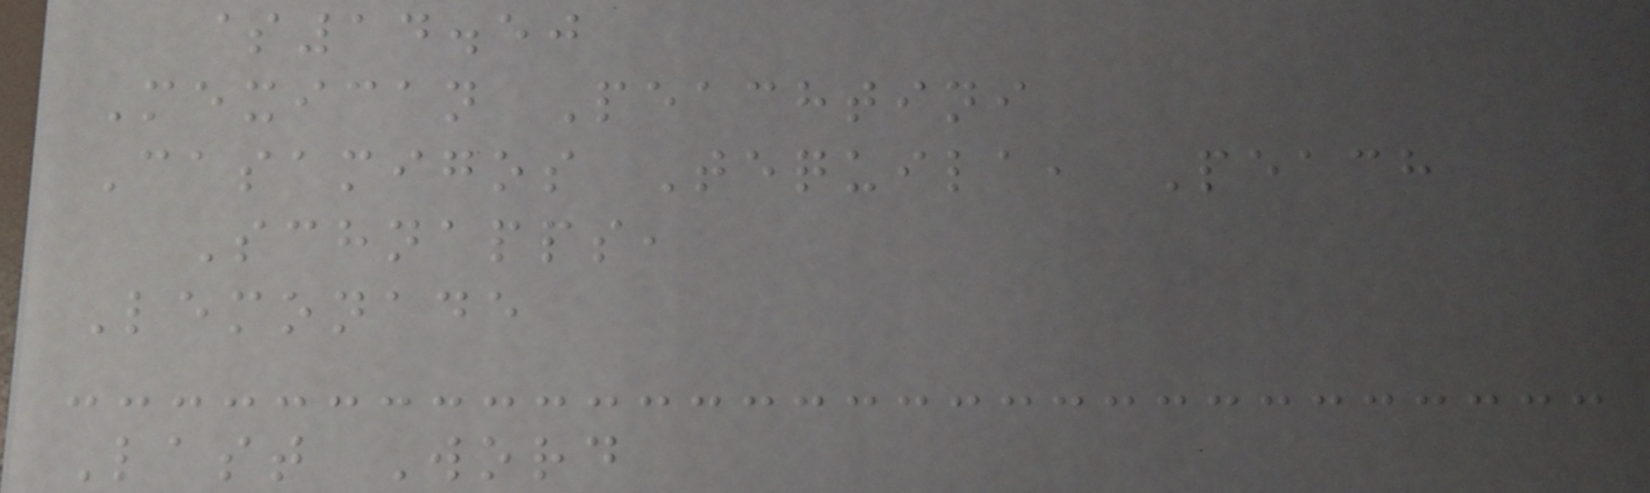$14.50
Mexican Peachtini
Casamigos Tequila, Peach
Schnapps,
Lemonade
Last Word
